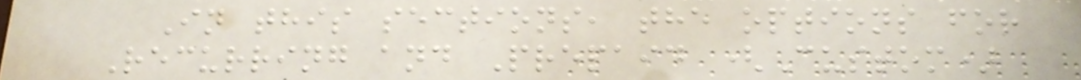In this sections, the options for
Recurring and Prepaid (Custom)
